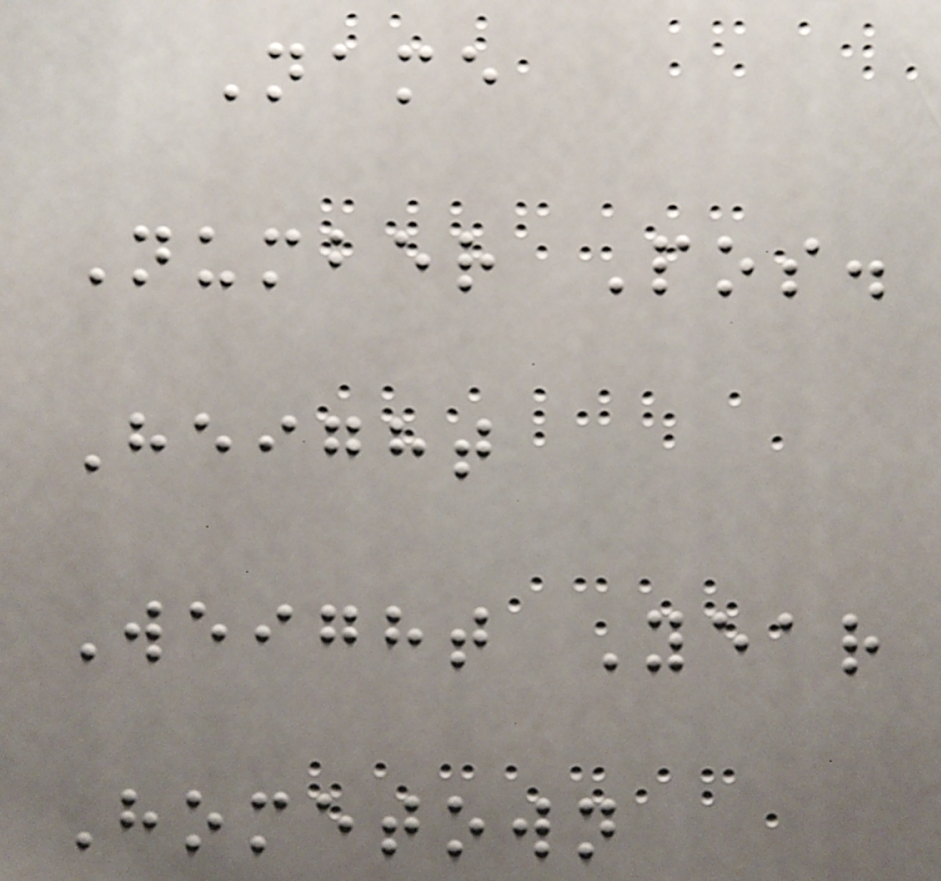Name
Number Pos.
Height
Weight Year
Hometown
